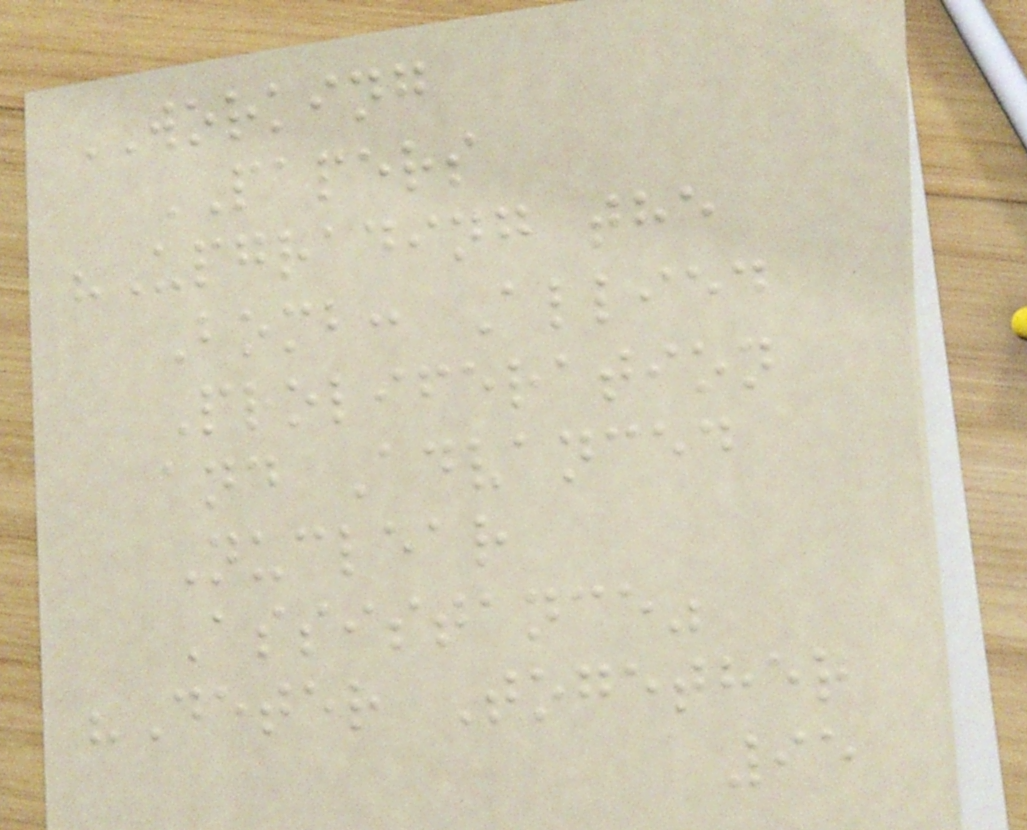WORKING
PAPERS
"Upgrading the
Bomb: Allied
Proliferation
and Advanced
Nuclear
Assistance"
"Deter Together
95
